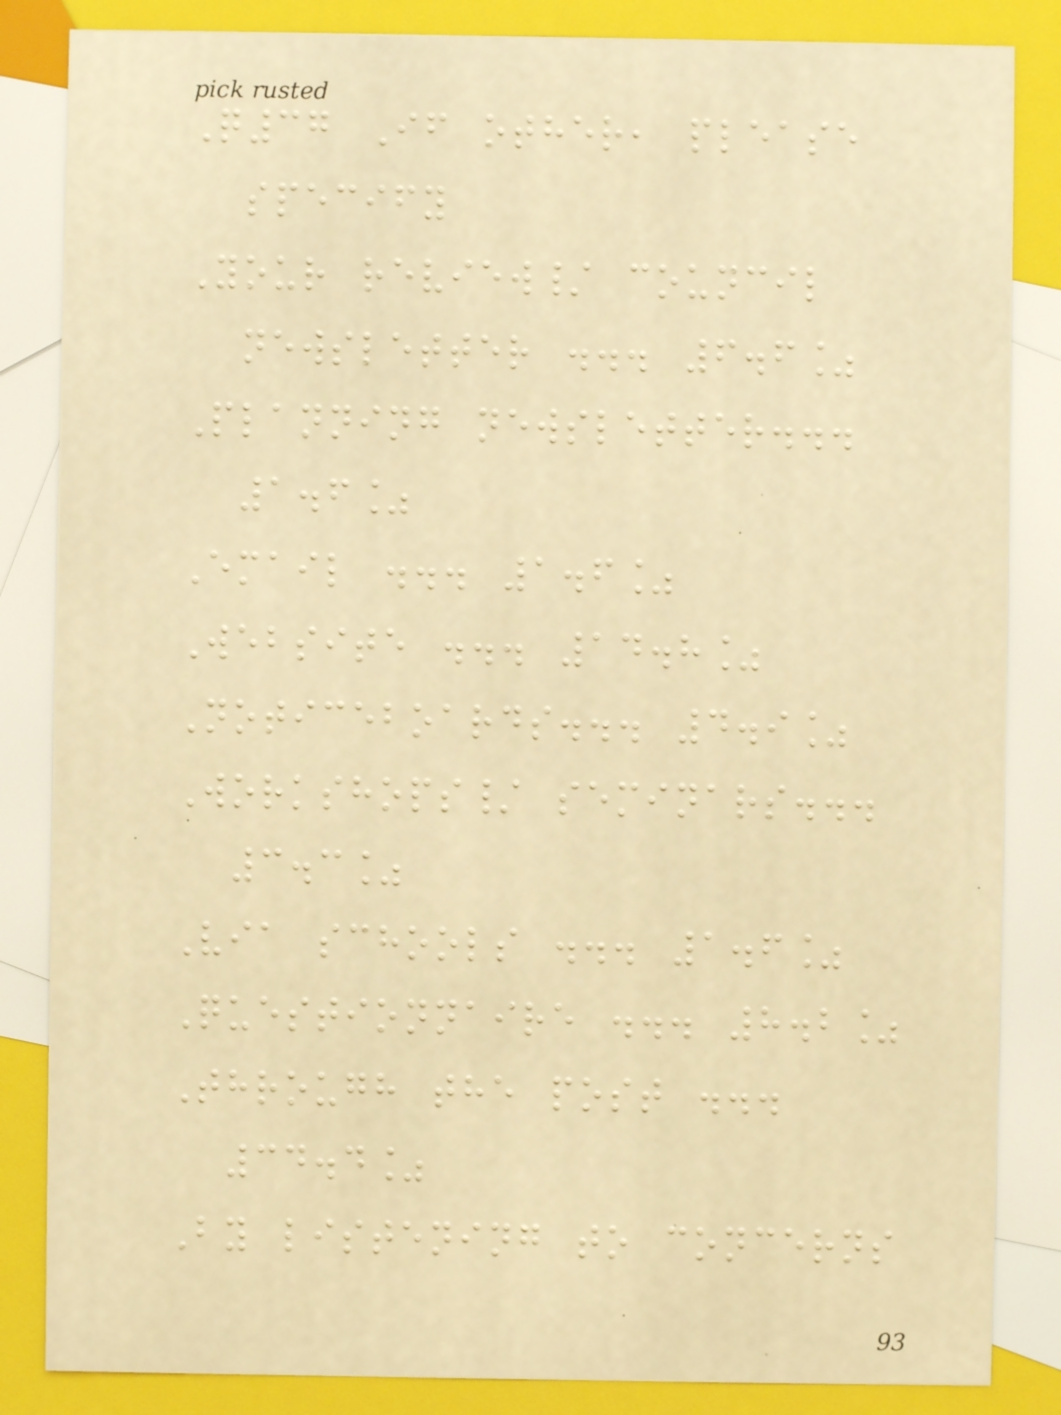Q37 If other, please
specify
Your review/ council
newsletter ... 6.6%
Planning newsletter...
1.6%
Email ... 1.6%
Website ... 14.8%
Noticeboards... 4.9%
Workshops/ seminars...
3.3%
Via schools ... 1.6%
Questionnaire ... 8.2%
Through the post ...
34.4%
By listening to concerns
